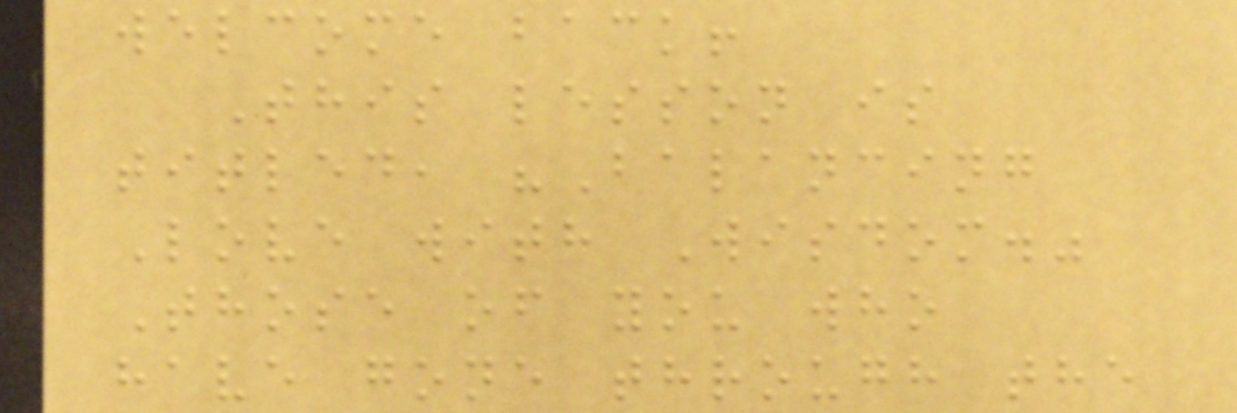welcome back!
This lesson is
titled, "Balancing
Love with Wisdom."
Those of you who
have gone through the
